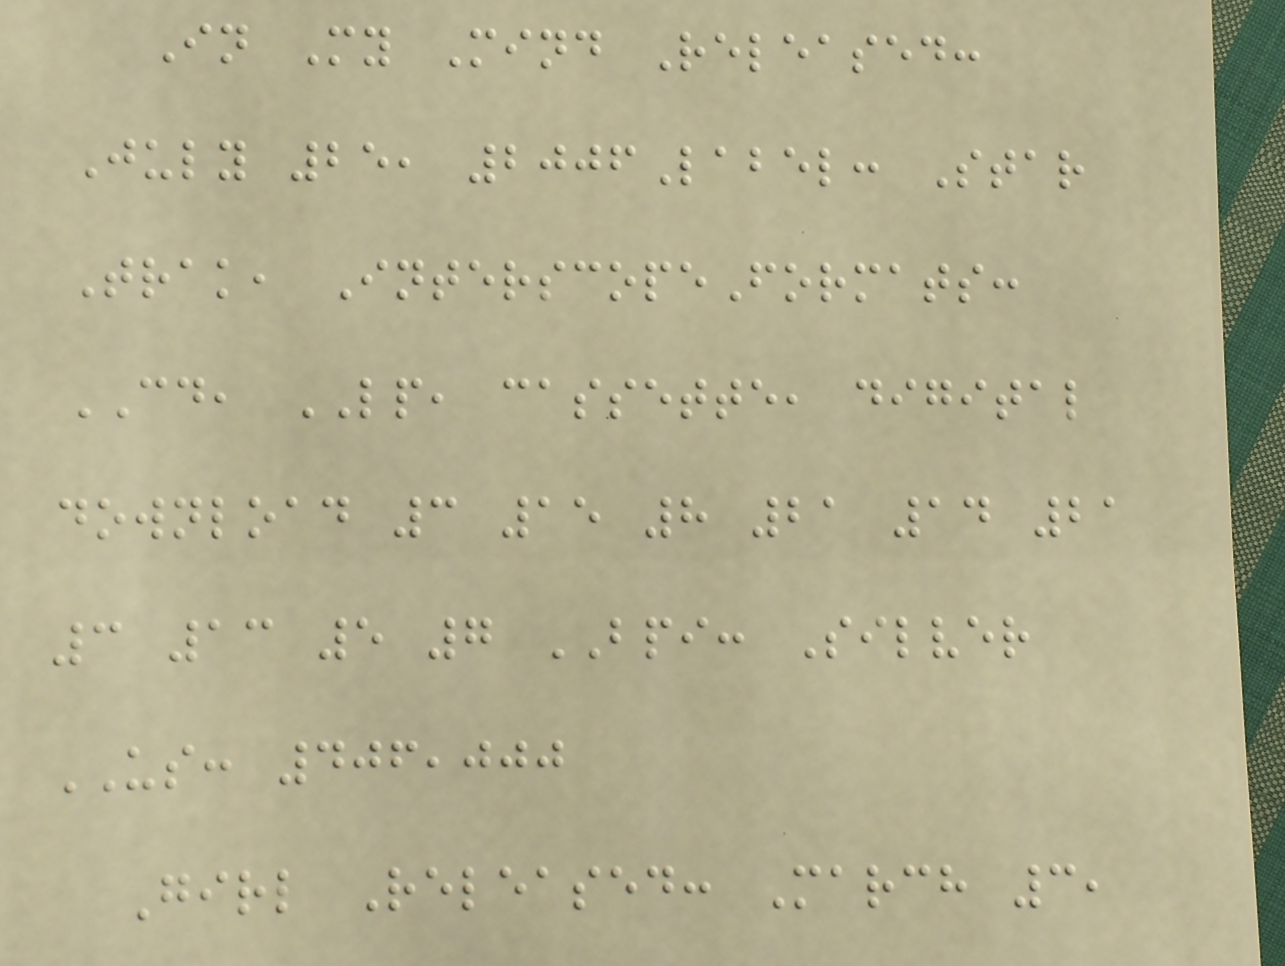In My Mind Released:
July 25, 2006Label: Star
Trak, InterscopeFormats:
CD, LP, cassette, digital
download 3 15 8 21 14 21
3 13 5 7 BPI: Silver
US: 406,000
Girl Released: March 3,
